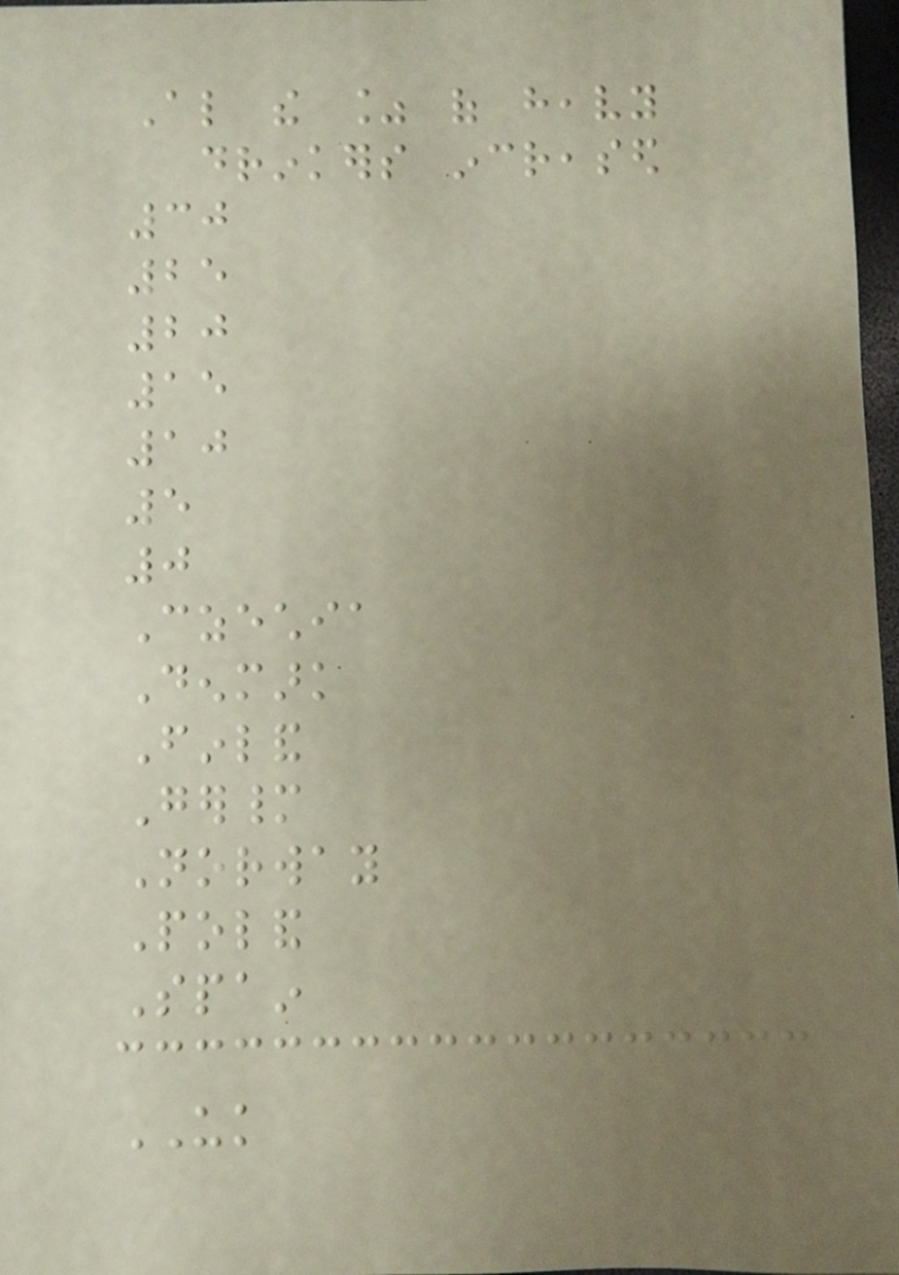Also the % of heavy
drinkers increased
30
25
20
15
10
5
0
Czechia
Denmark
Finland
Germany
Norway
Poland
Spain
UK
